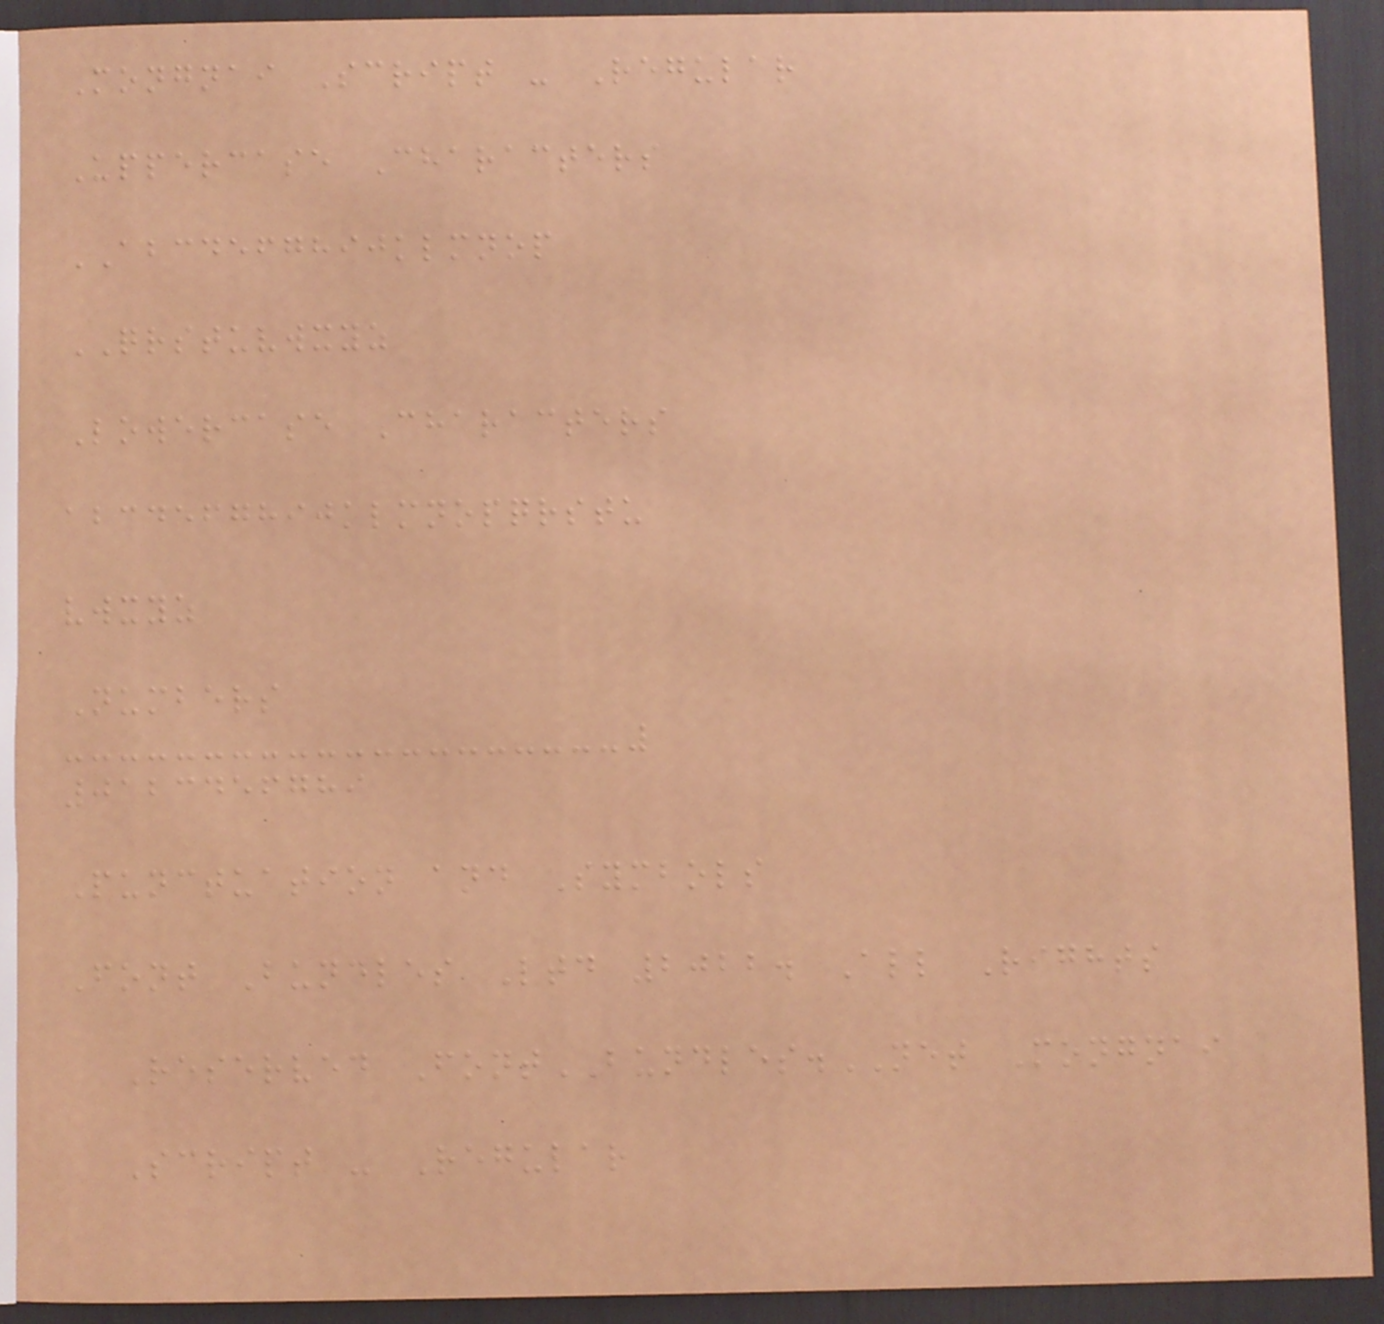Mongnai Script - Regular
Uppercase Characters
ABCDEFGHIJKLMNOP
QRSTUVWXYZ
Lowercase Characters
abcdefghijklmnopqrstu
vwxyz
Numbers
0123456789
Punctuation and Symbols
Font Bundles Ltd 2022. All Rights
Reserved FontBUNDLES.NET Mongnai
Script - Regular
